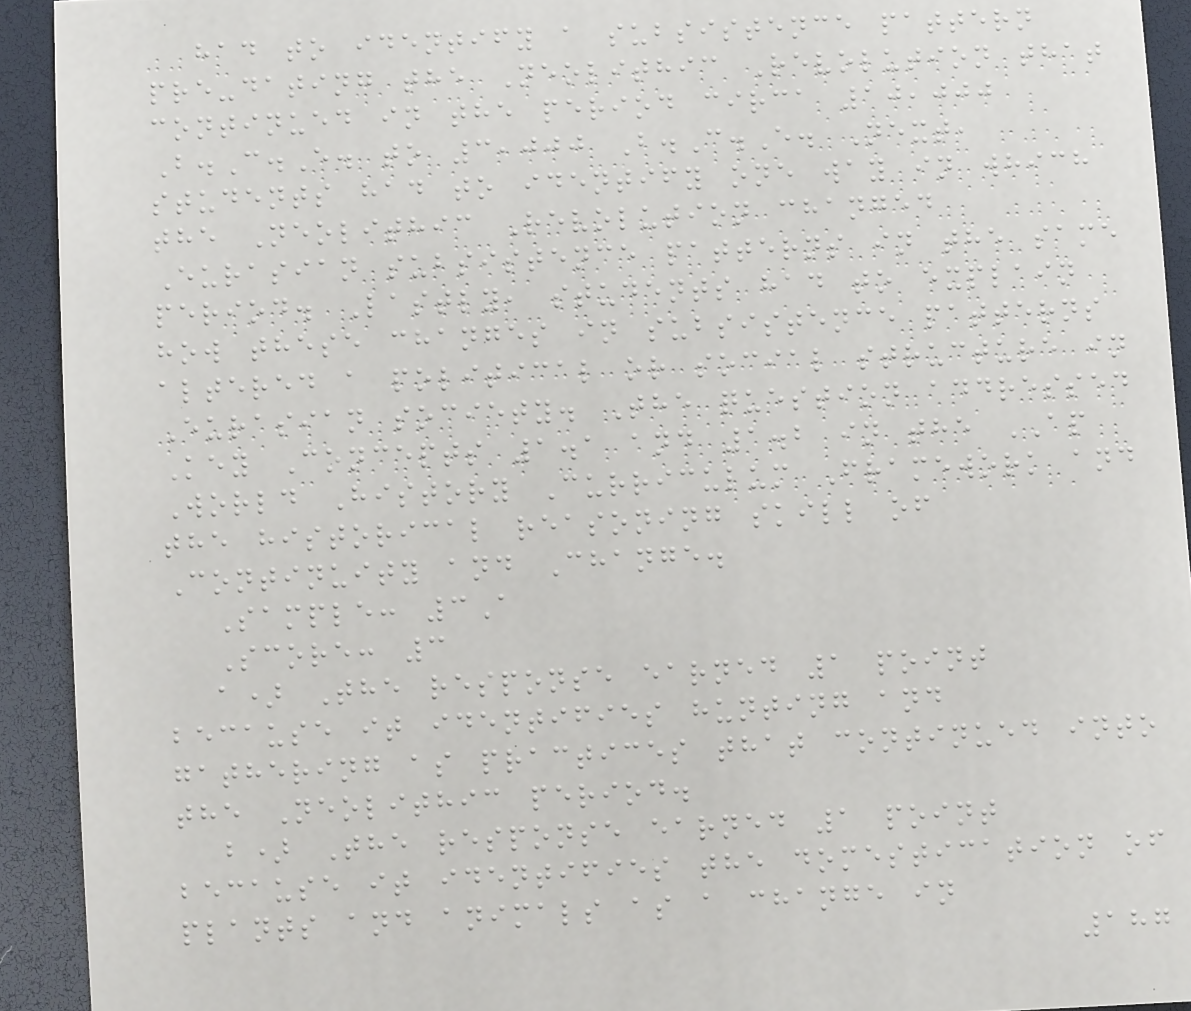had to identify a subsistence pattern
pre-dating the Neolithic Revolution that
continued in the period circa 10,000
B.C.E. to 3,000 B.C.E. Next,
students had to identify one way in which
the Neolithic Revolution changed
Eurasian subsistence patterns in the same
period. Lastly, students had to explain
how these changes in subsistence patterns
altered a political or social structure in
Eurasian society. The question addressed
Key Concepts 1.1 and 1.2 in the AP
World History Curriculum Framework and
the historical reasoning skill of
Continuity and Change.
Sample: 3A
Score: 3
a) The response earned 1 point
because it identifies hunting and
gathering as practices that continued into
the Neolithic period.
b) The response earned 1 point
because it identifies the domestication of
plants and animals as a change in
187
